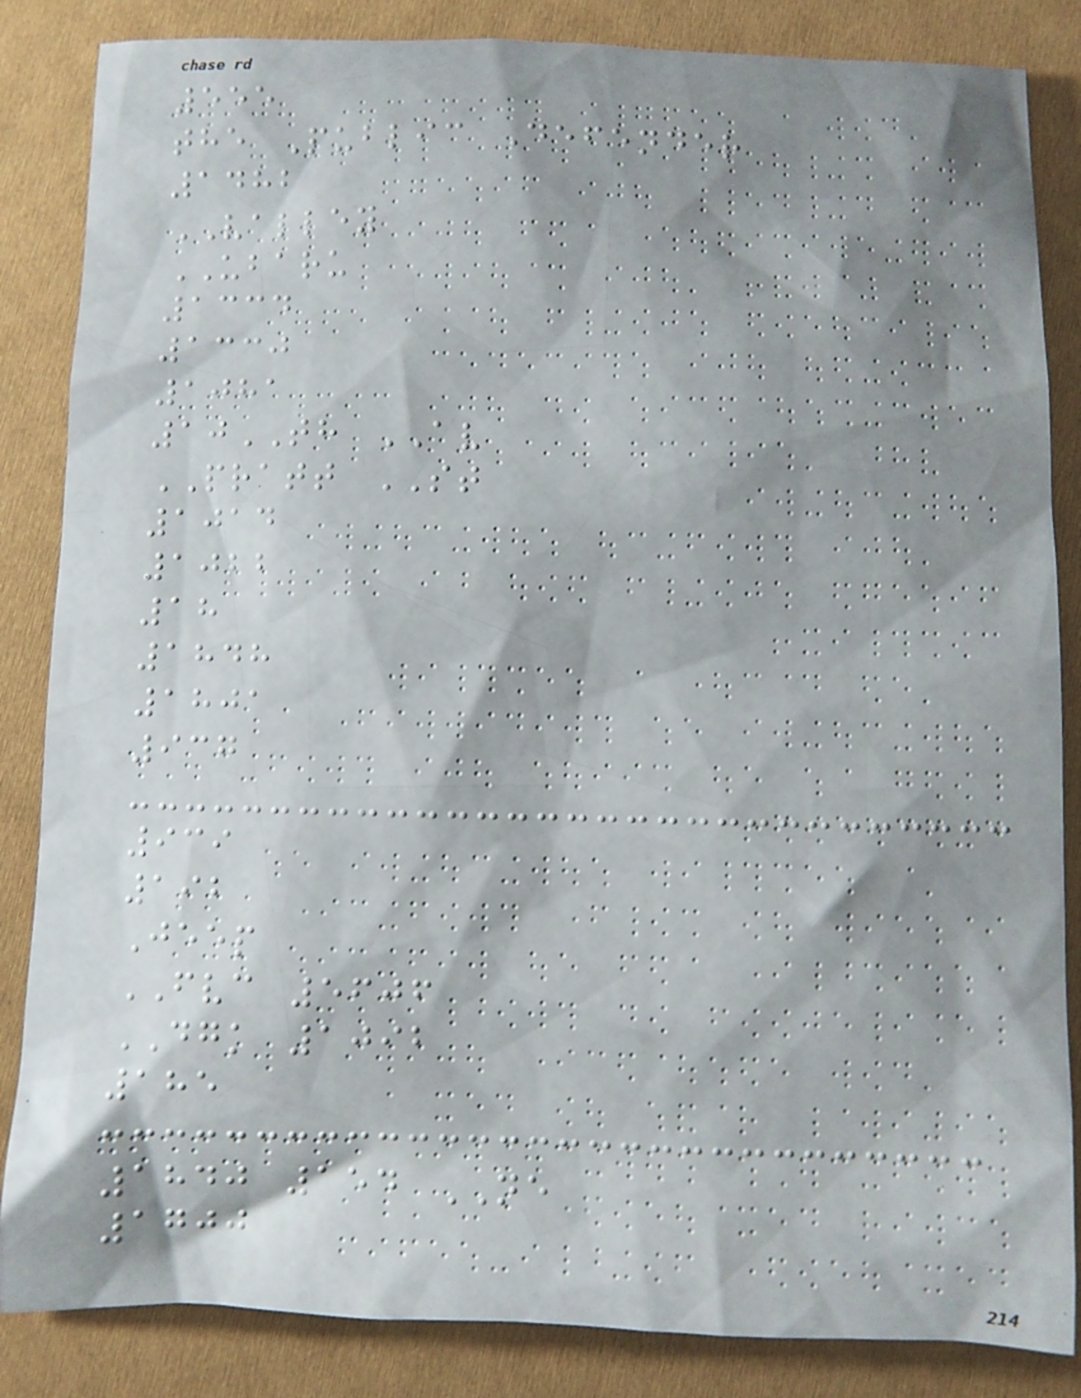555
the Public Defender
1482
VALLEY
UBARU
1334
1330
1081
10TH AV
PRATT ST
1014
1022
18
1848
1801
937
939
192
Jeep
FVC 5606
DGK 1092
185
1840 154 NE
1700
